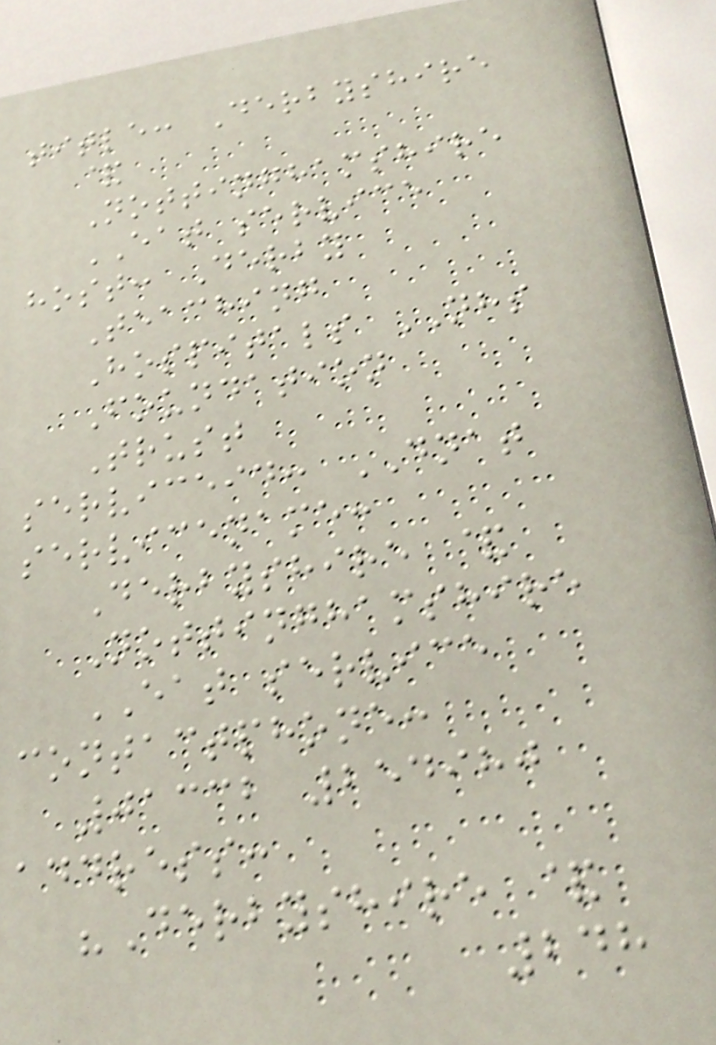title: Derbyshire
&
Nottinghamshire
EAT service
host: Derby
Teaching
Hospitals NHS
Foundation
Trust
serviceid: DNAT
servicename:
Derbyshire &
Nottinghamshire
EAT service
contactphone:
01332 254980
address:
"Derbyshire &
248
